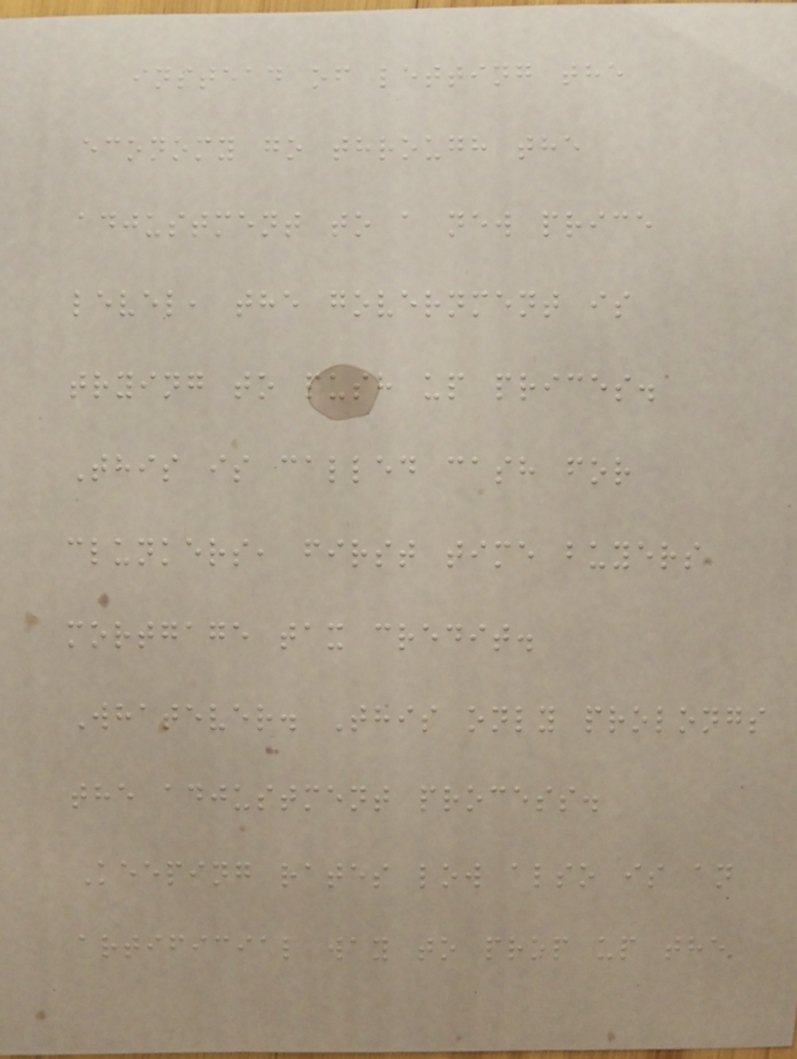instead of letting the
economy go through the
adjustment to a new price
level, the government is
trying to push up prices.
This is called cash for
clunkers, first time buyers
mortgage tax credit.
Whatever. This only prolongs
the adjustment process.
Keeping rates low also is an
artificial way to prop up the
